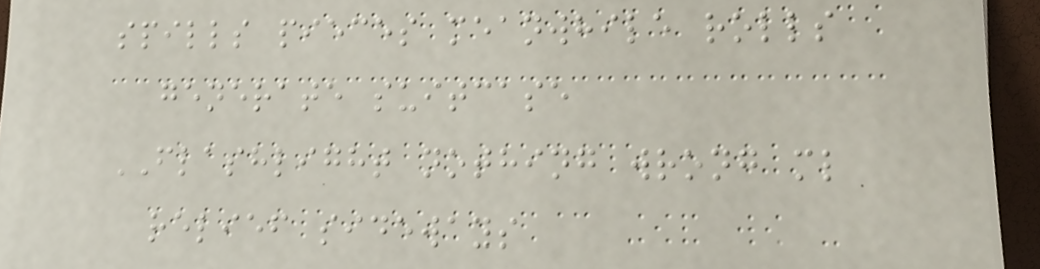spills pieces meanwhile rolls
generate suitcase
FLASHLIGHT nothing wrong ml
relief sideways
